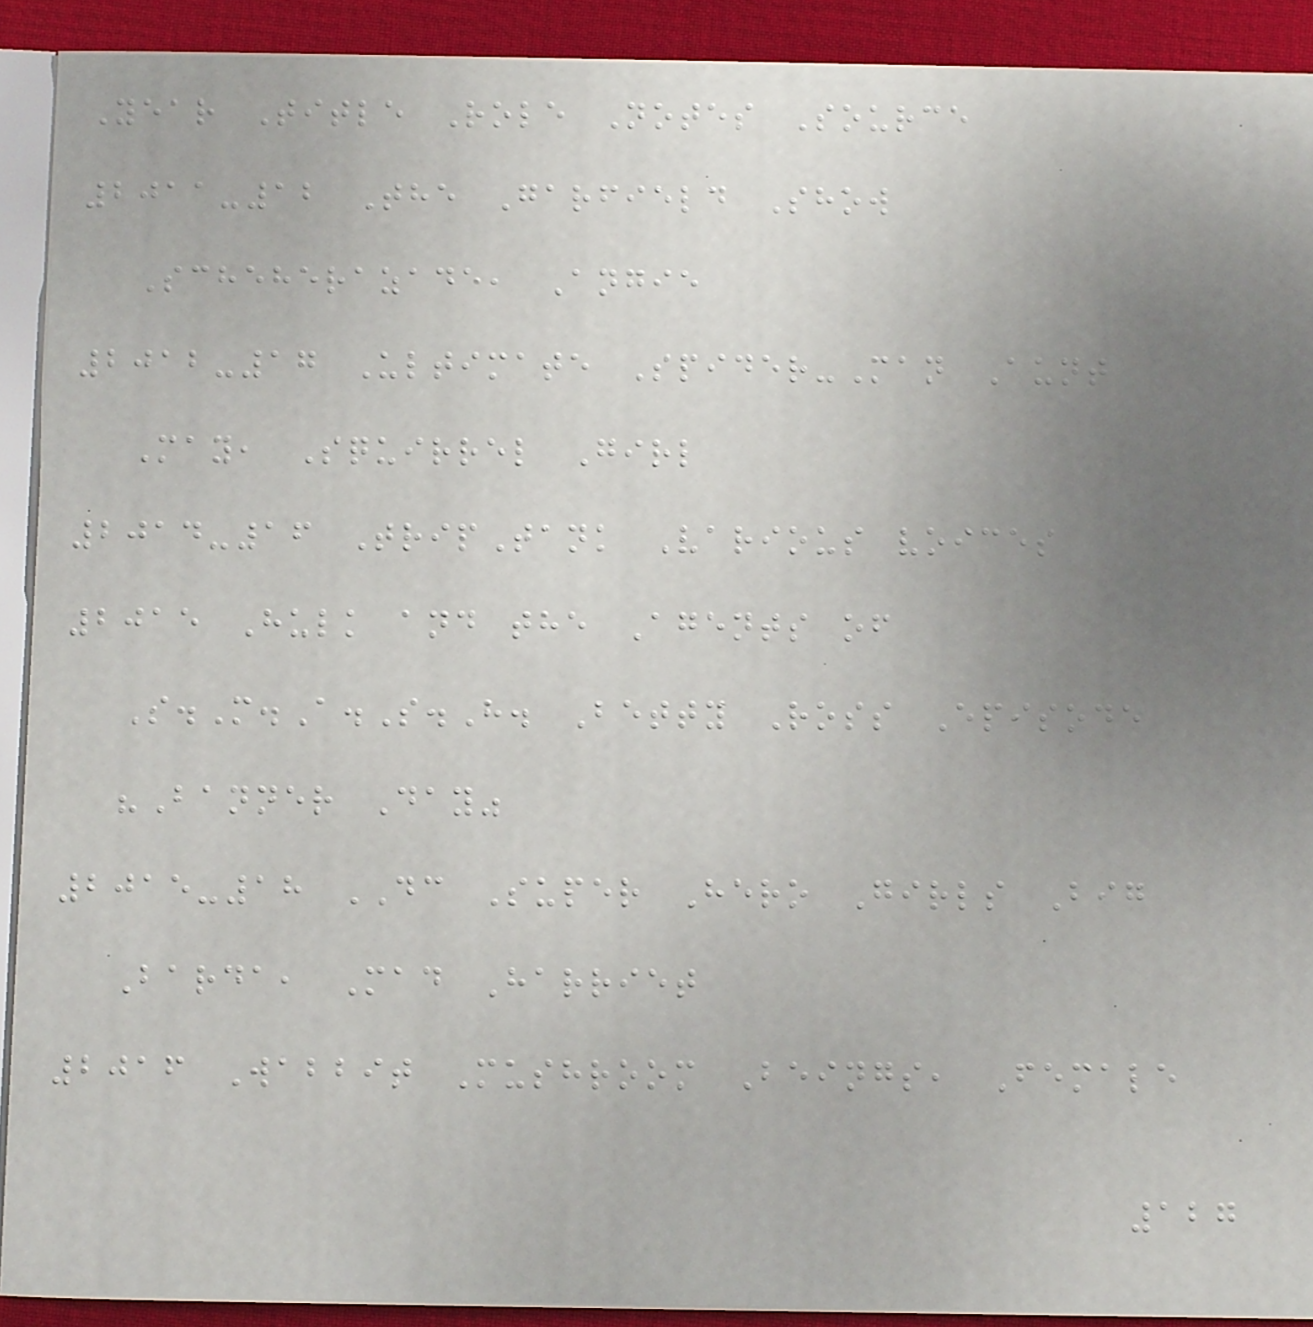Year Title Role Notes Source
2011-12 The Garfield Show
Scheherazade, Angie
2012-17 Ultimate Spider-Man Aunt
May, Squirrel Girl
2014-16 TripTank Various voices
2015 Hulk and the Agents of
S.M.A.S.H. Betty Ross Episode
"Banner Day"
2015-18 DC Super Hero Girls Big
Barda, Mad Harriet
2016 Wabbit Mushroom Beings, Female
127
